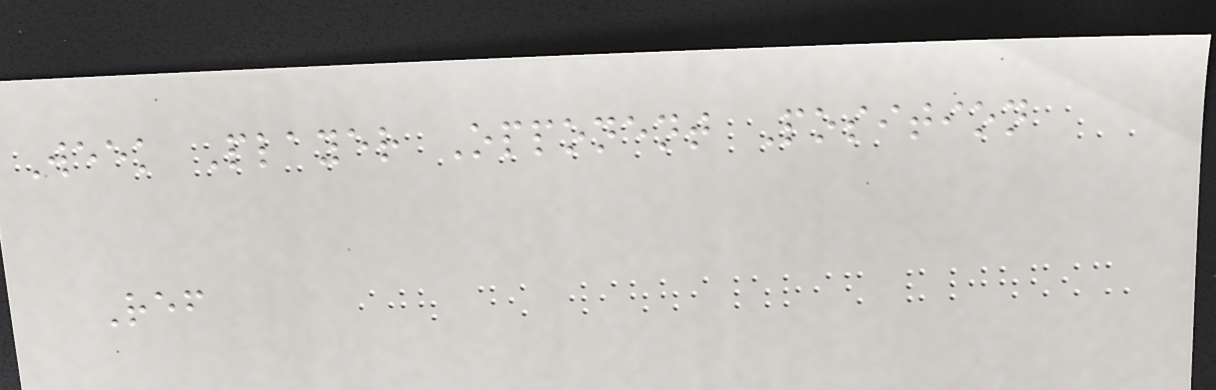Week Player Opponent Position
Ref
